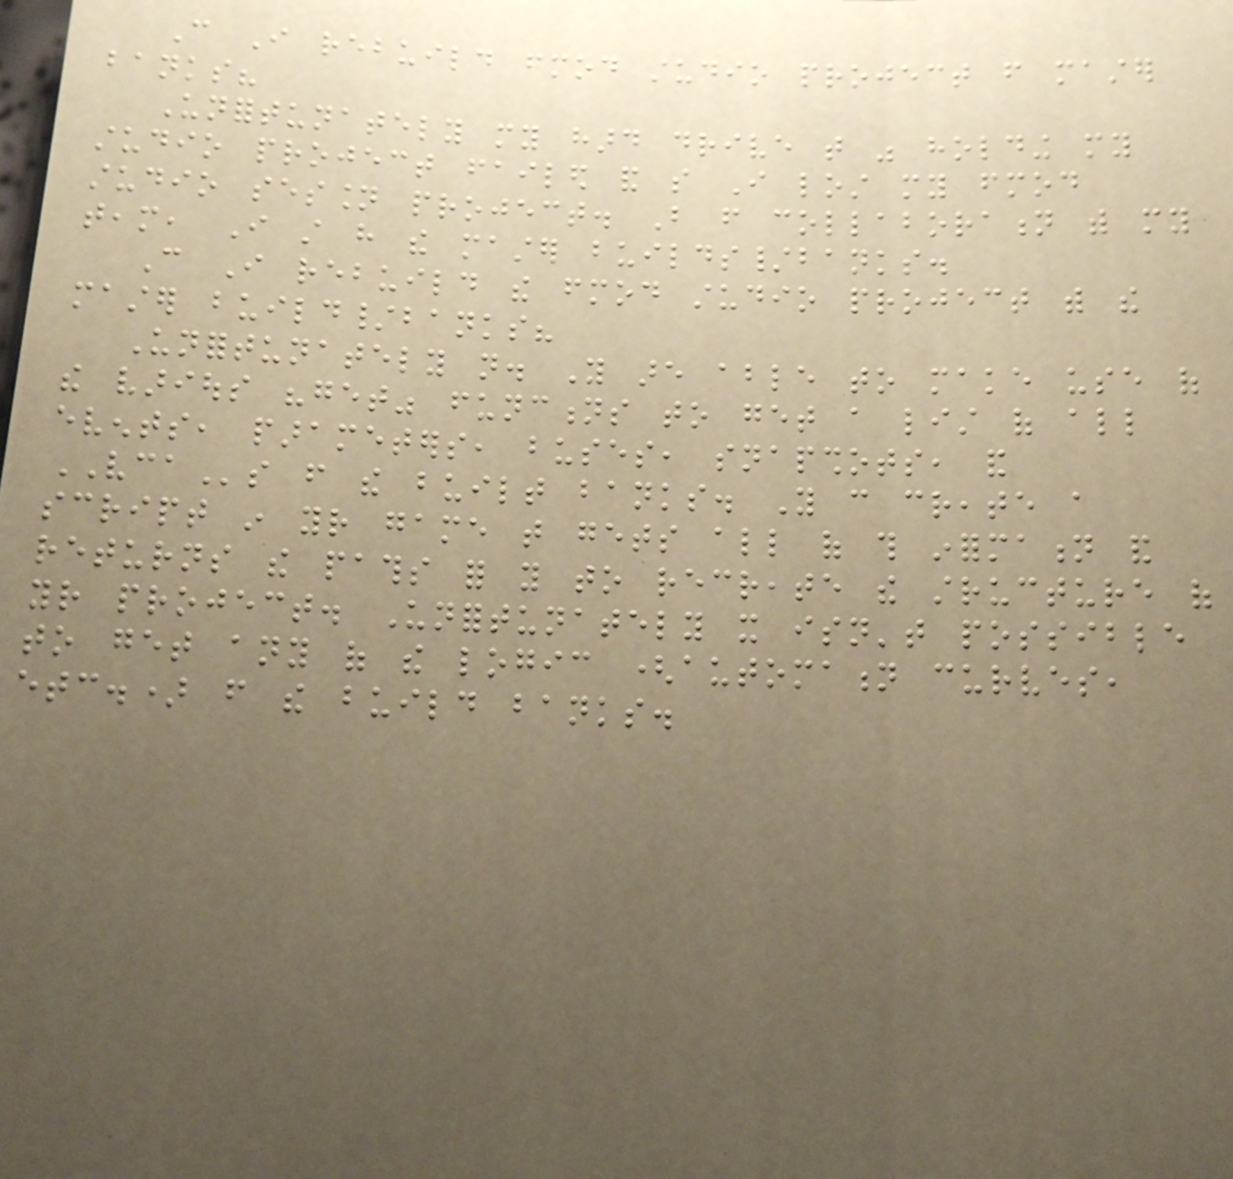Can I rebuild fmod studio project from master
banks?
Unfortunately my hard drive that was holding my
studio project failed and so I lost my fmod
studio session project. But from collaboration with my
team, I still have the master builds/banks.
Can I rebuild the fmod studio project with the
master build/banks?
Unfortunately not. You are able to make use of
the various "get" functions to get a list of all
events, parameters, buses, snapshots, and
VCAs from the built banks. You can create a
script in your game that gets all of this information and
returns the paths for you to recreate the structure of
your project. Unfortunately it isn't possible
to get any of the logic (automation curves,
etc.) from the build banks.
